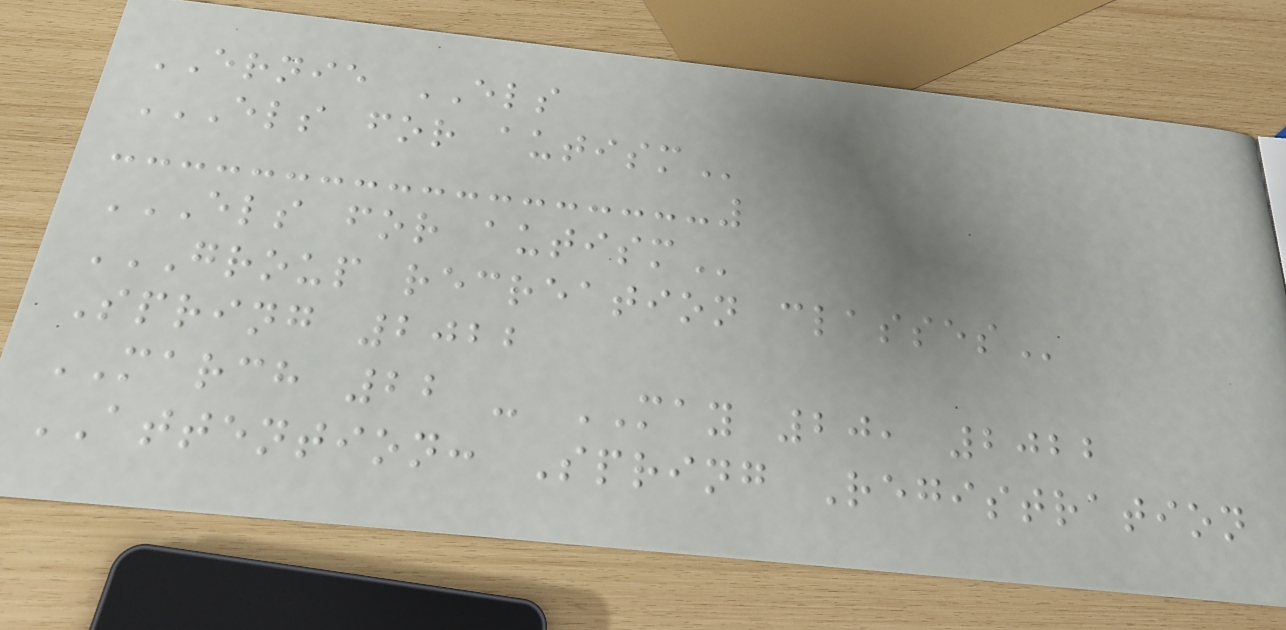ERNIE ELS
ELS FOR AUTISM
ELS FOR AUTISM
GROUP RECREATION CLASSES
Spring 2022
MARCH 22 - MAY 20, 2022
ATTENTION: Spring Registration
